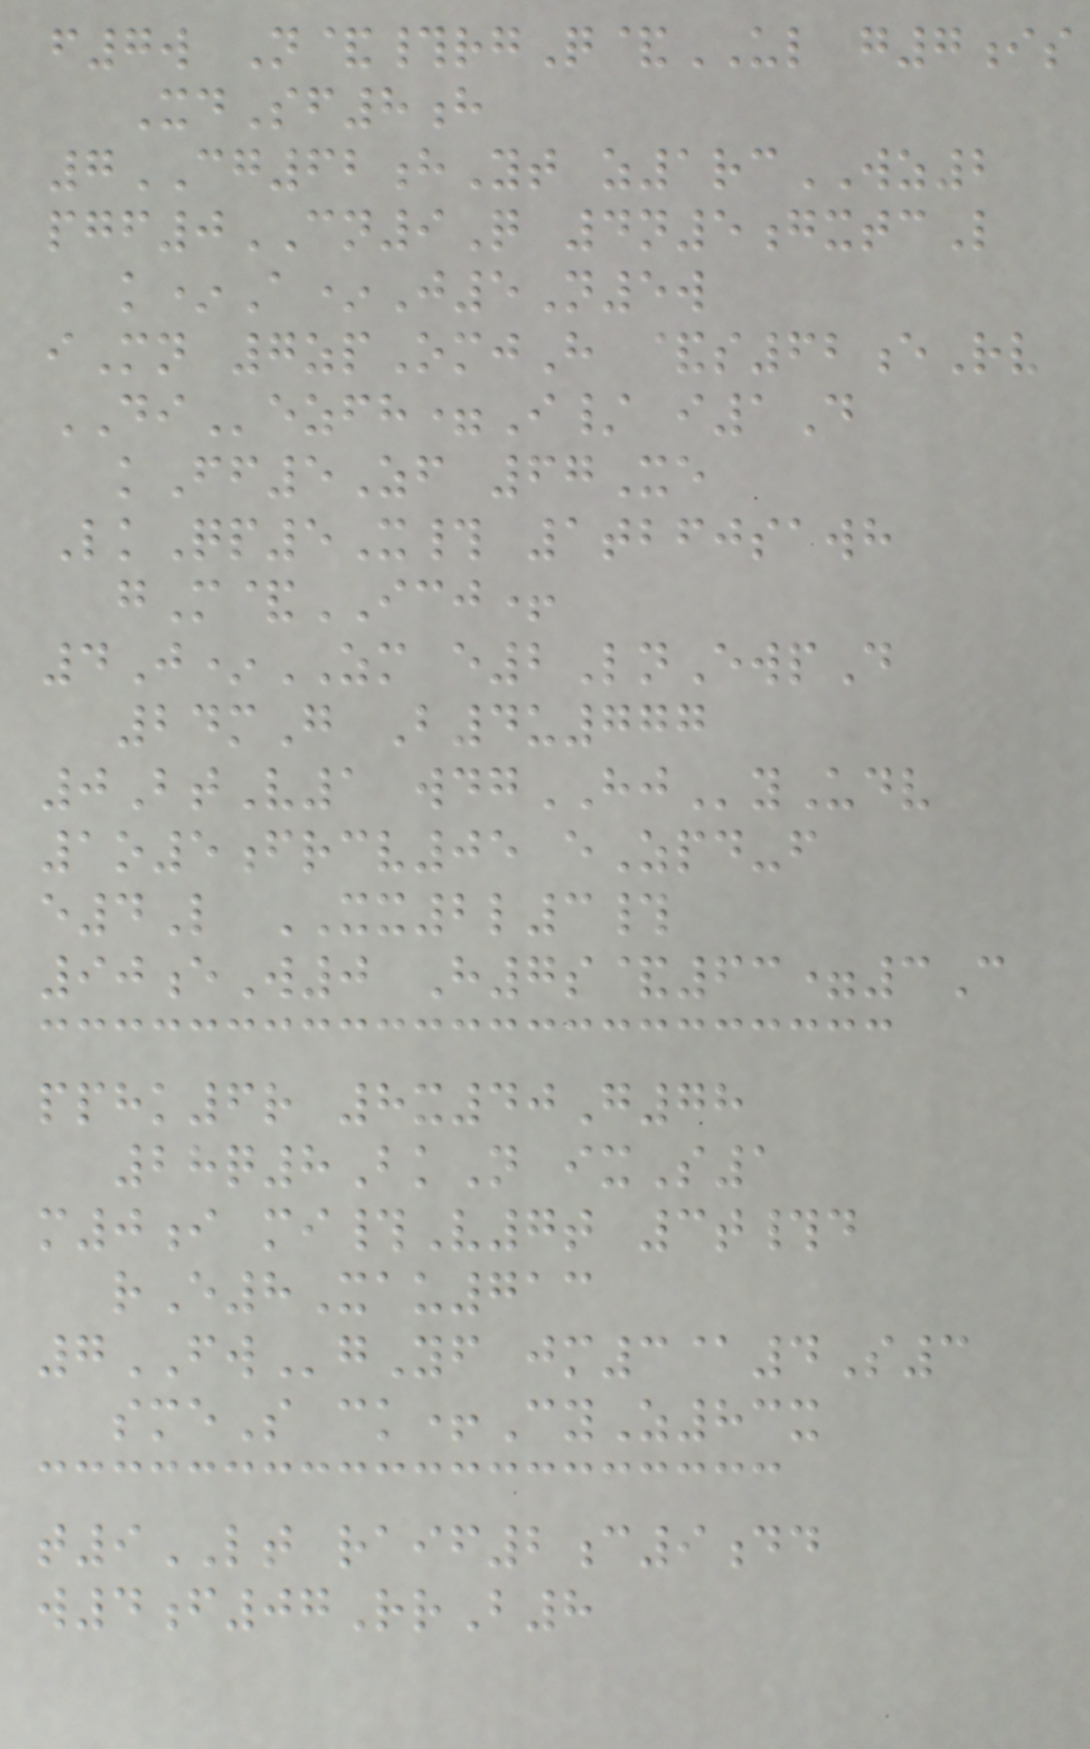f7w N&#rgQ&UL g7is
XdSf8h
7CG62hYt z1rcWZ2
pgf0CN9Q 4n5gxtcL
k*A*J5N5w
iMn 7zpOmjH &s62eRv
DIezfh=I/ i1D
kFf5Zf 67Xe
LkQp5X# 1tbfjsawh
gM&ICJ+
4J*ZM e2LnEwpD
24mG B4u777
0BtV1 wdgHJyUdv
1o5frcv05 eZpd-f
e4L XX2l3#
90eW0 H7s&63=3C
pphk6r 8x40G78
28q8BkN ixS1
m0i mi#V7t 3t#d
rE8Xau713
7FWgYf jm3@4S3
smeS ck+CyZ83x
t9LT raif2c9dd
w4f07RrB8
